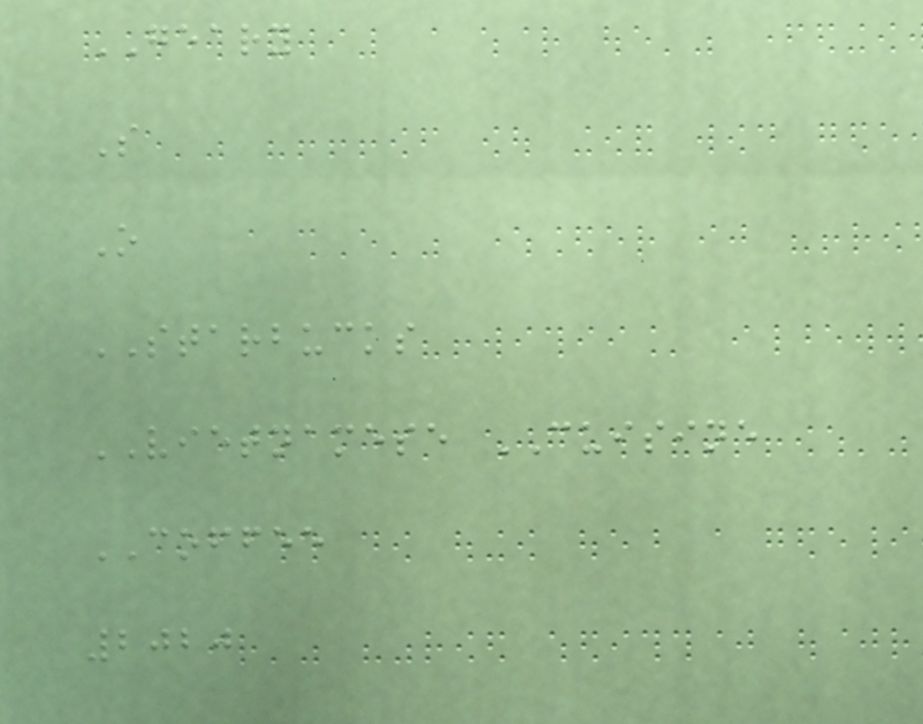GEARY
S
O
STARBUCKS
VIETNAMESE CUISINE
COFFEE
2020
